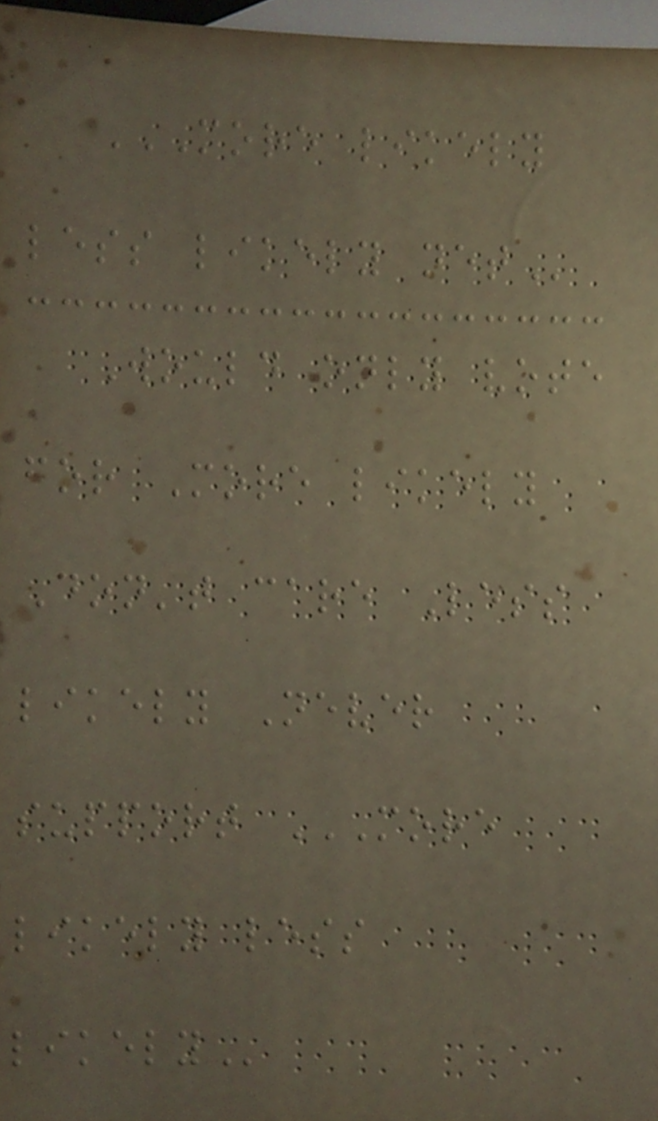MORE LIKELY
LESS LIKELY NET
Would only vote
for More likely
Don't care Less
likely Never
support MORE
LIKELY LESS
LIKELY
